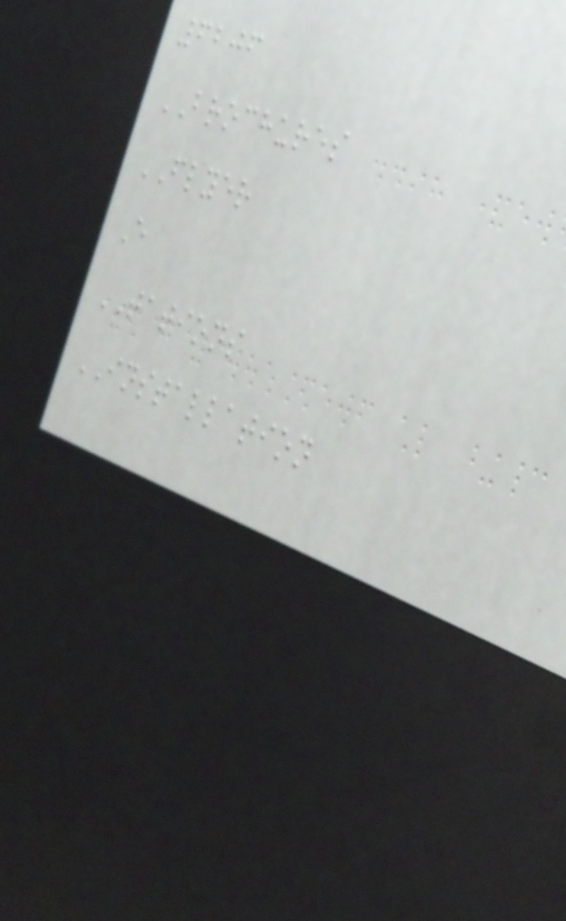6206
BROCHURES
FLYER
E
TATIONS
INSTALLATION
